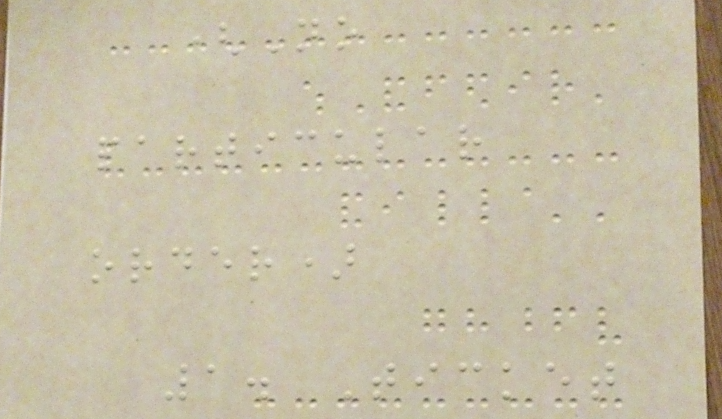(No
particular
order)
1. Ticket
